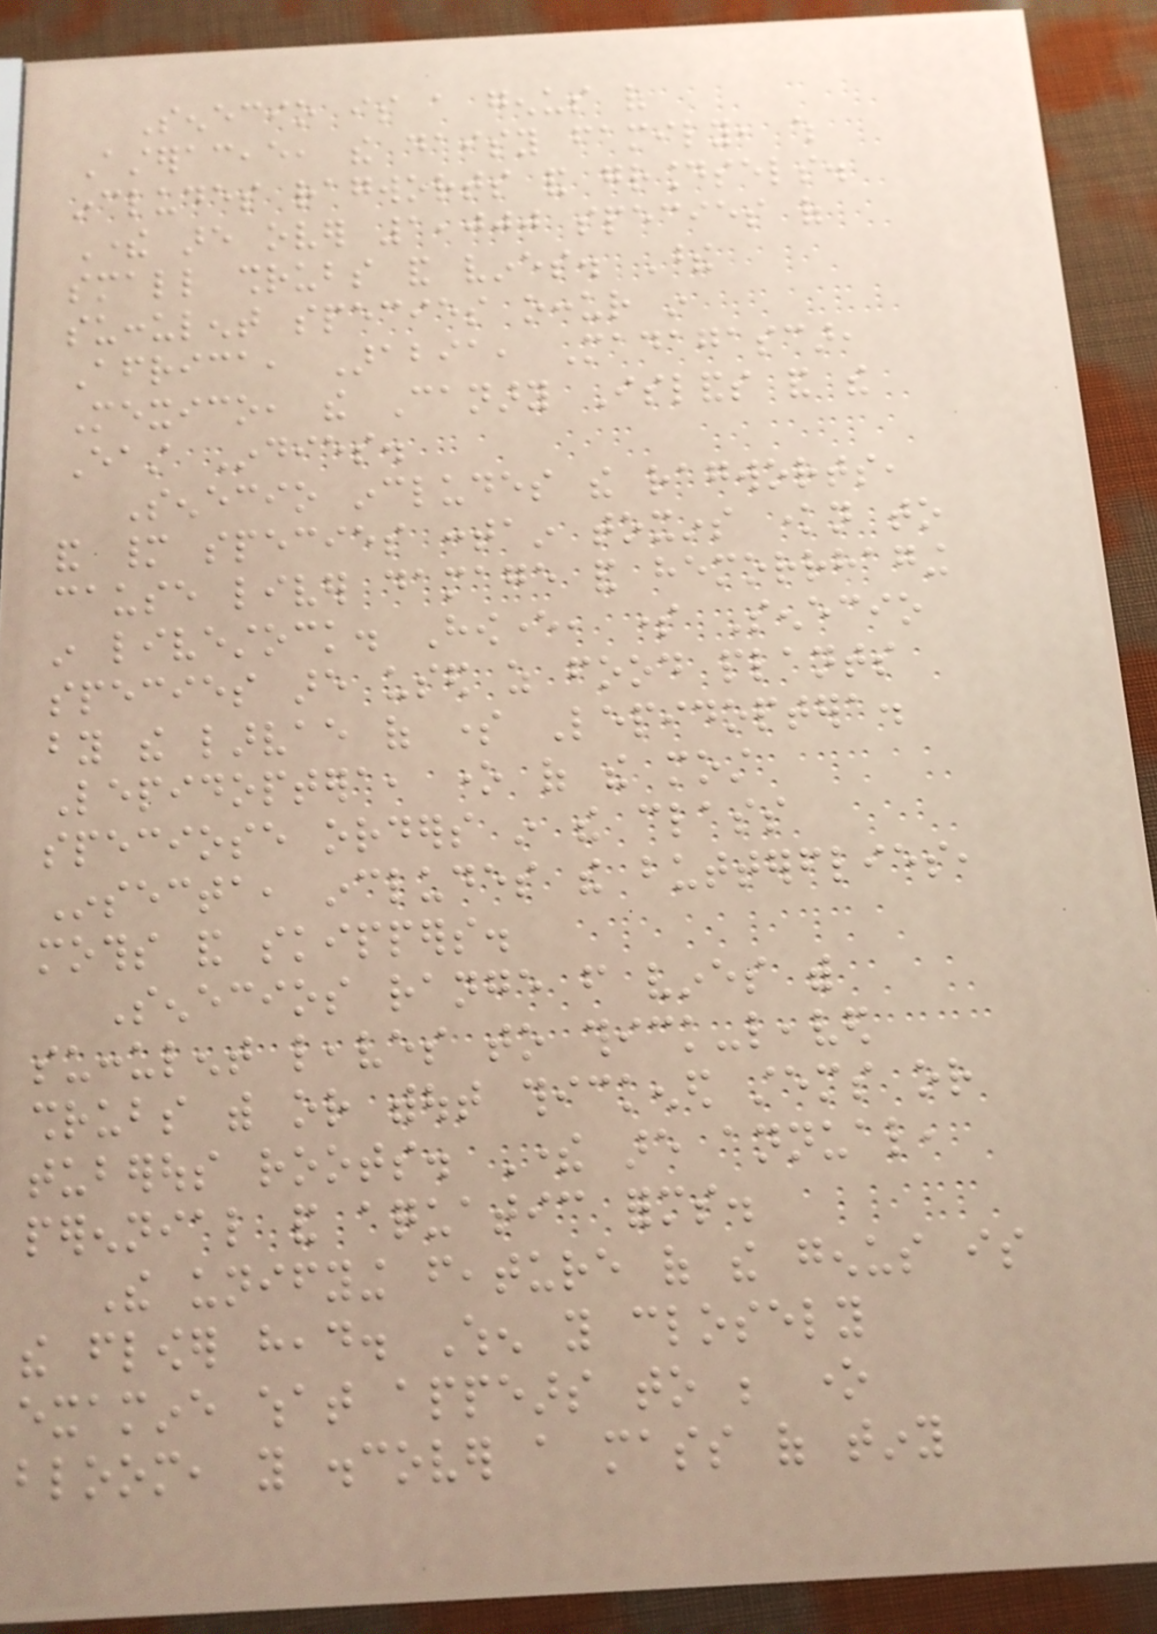Senecio is a genus of
Asteraceae, the daisy family, which
includes ragworts and groundsels.
There are over 1,000 species of
small shrubs and vines. These
succulent species occur in
Africa, Arabia, Madagascar,
Mexico, the Canary Islands and the
East Indies.
Senecio includes the ragworts,
and many species contain toxins known to
cause liver damage and hemorrhaging
in livestock. However, some Senecio
species are used as food plants
by the larvae of some Lepidoptera.
Lepidoptera, one of the most
speciose orders in the class
Insecta, includes the butterflies,
moths and skippers.
Senecios range from vines with
succulent leaves to thick-leaved
shrubs with or without thickened stems or
tuberous roots. There are annual,
perennial and aquatic forms.
The unifying feature of the genus is
the flower head. When you closely
examine what appears to be one
bloom, you discover a mass of tiny
